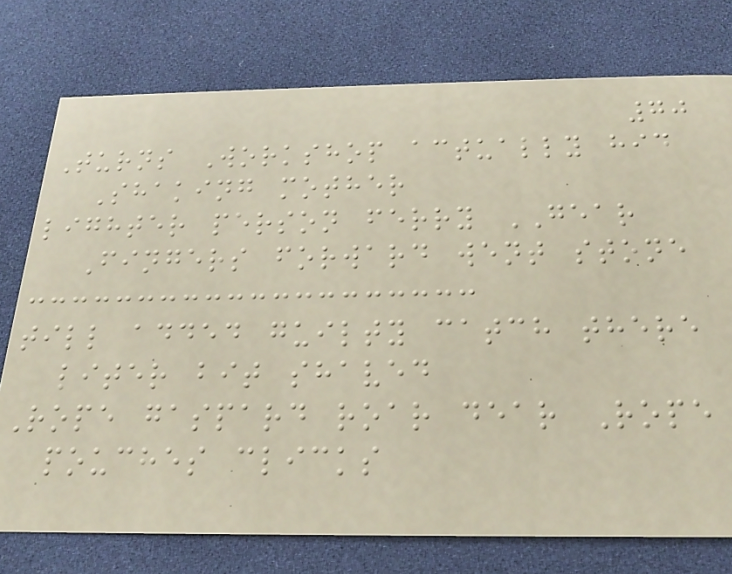70
Turns Workshop actually hid
Shaking mother
lighter person ferry GEAR
Fingers forward went stone
till added guilty catch there
liter bit shaved
Rope gaspard roar dear Rope
pouches clicks
